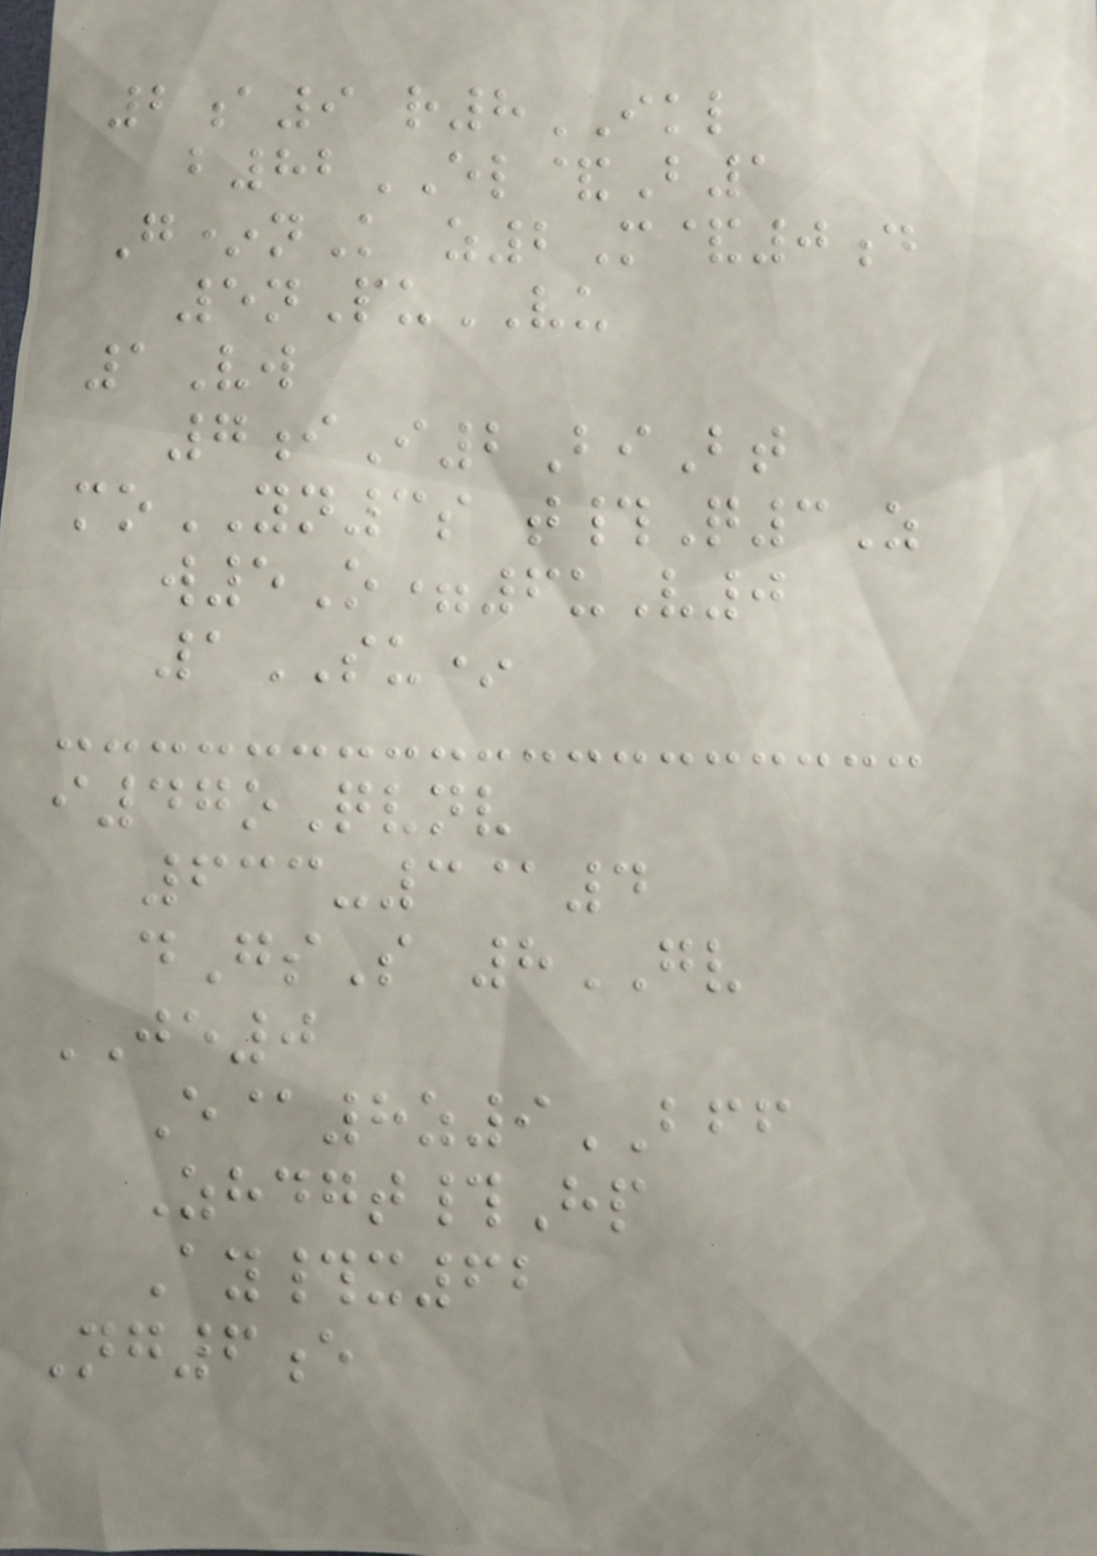2a9 r8IKL
b82EL&B1
G*nK z2M&0d
5nPuVU
1Vw
7iI2BiBt
moYN3s t#Q3Z
w5O=6uV0
1SU*
i47oQvnv
633-3@4
dGsS 8GV
JE0
E@8z9BFF
Zhdgt#Hp
Ay#x62
Ng6e
